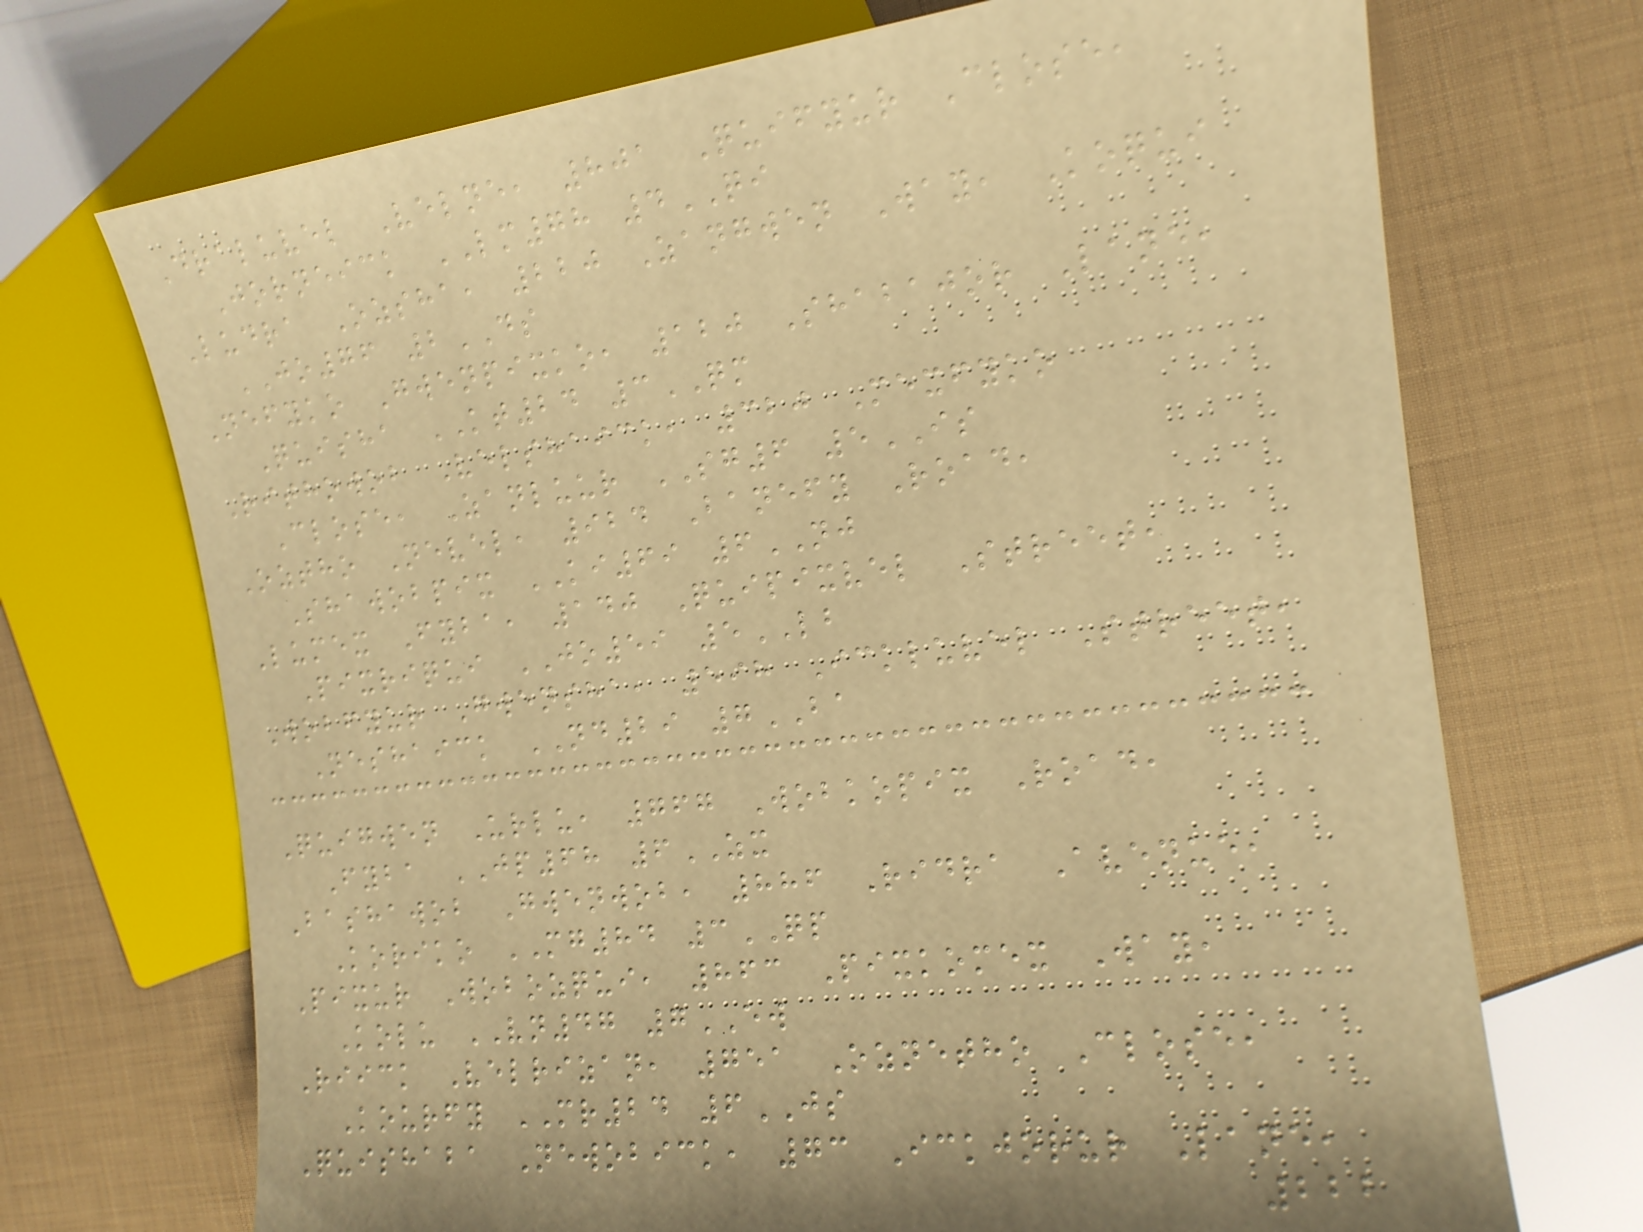Draluvel Velne, 801 Quifyur Close,
Jorneick LM78 4QI
Ludra Ozsha, 220 Zangwen Way, Koqui
JO76 2DS
Nefyko Gwenpixko, 120 Shabajor Lane,
Quisha KT24 3QM
Rithowob Velshaick, 320 Mexfyko
Close, Zanluur SG6 5IS
Oztho Nevel, 924 Banefy Road,
Shawobpix KI69 6NJ
Lumex Fyba, 140 Quipixvel Street,
Pixriqui JO59 5LB
Wobfyur Gwensha, 598 Ickluvel Street,
Neshaick ND29 7BA
Quigwen Urlu, 767 Wobkopix Road,
Fyba JP68 6ZX
Bashawob Gwenwob, 886 Ridra Avenue,
Koriko MG84 3QP
Pixur Wobozqui, 863 Pixkomex Way,
Kolu VN47 7EW
Riick Velrizan, 751 Oznetho Close,
Kourfy MR24 6JS
Quishaba Newobick, 73 Ickjorur Lane,
222
